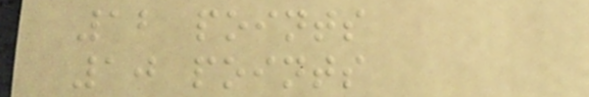12 points
10 points
